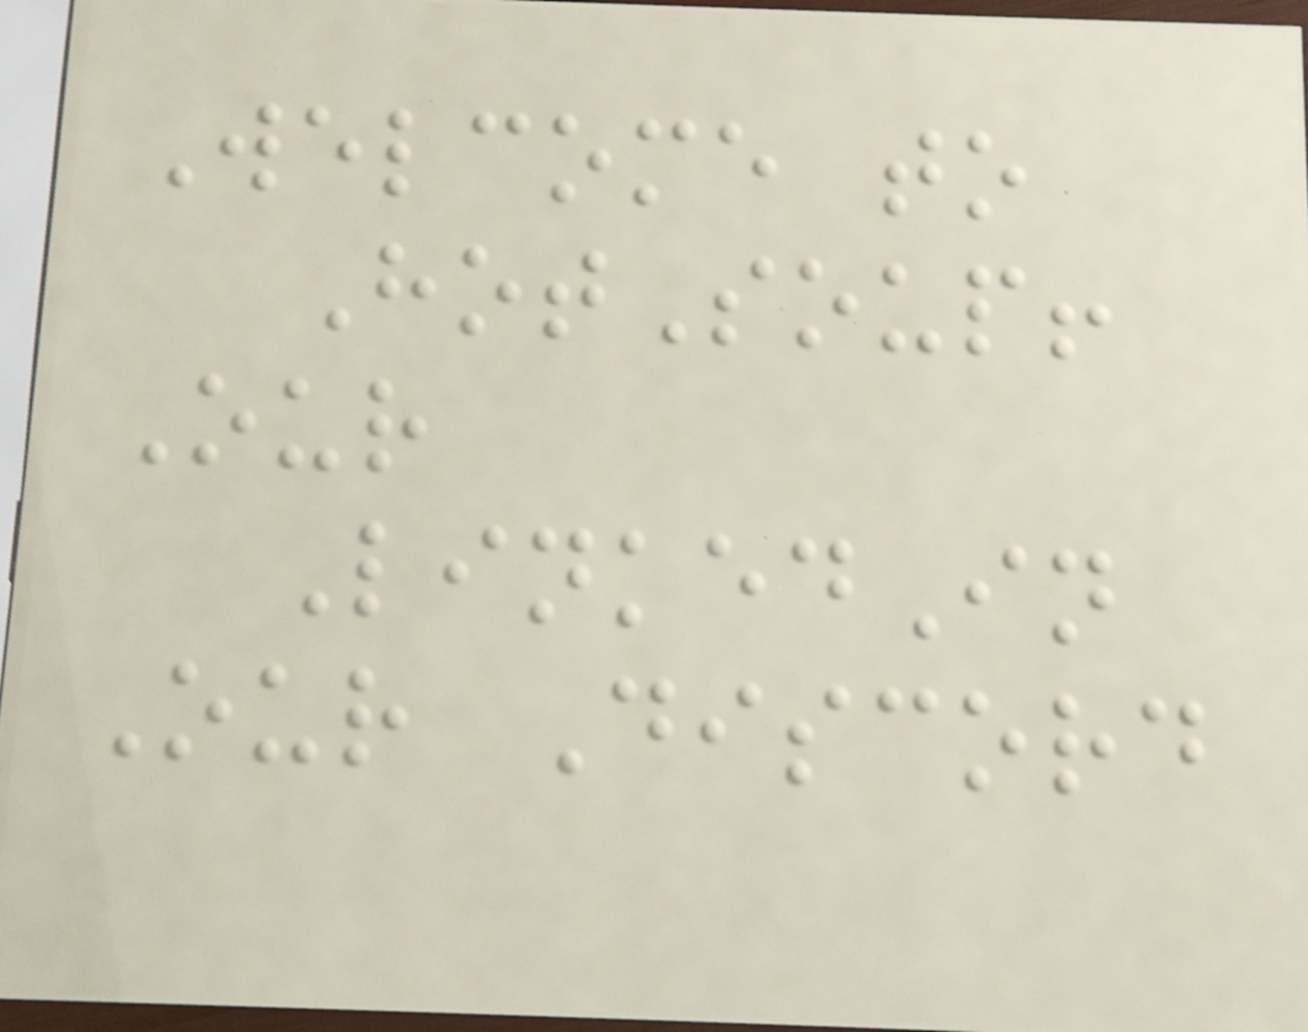Welcome to
HotSoup!
Our
LinkedIn
Our Discord
